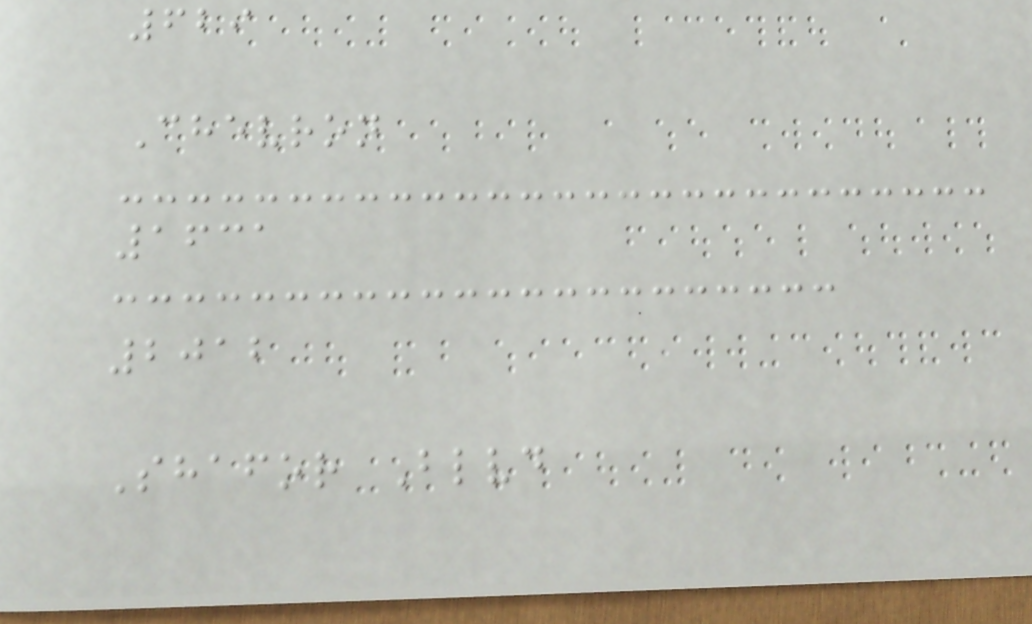629
Chevron
1631
2012
Shafor Blvd
